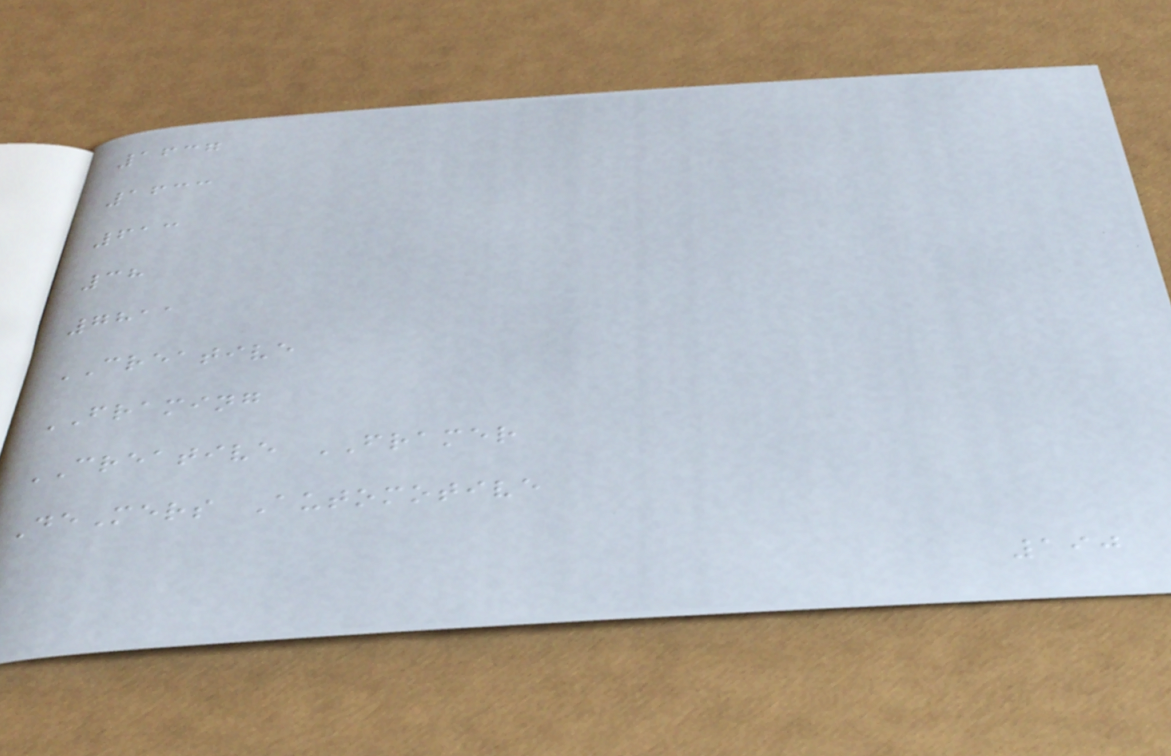1637
1633
613
38
7811
CREATIVE
FRAMING
CREATIVE FRAMER
DeMers Automotive
190
